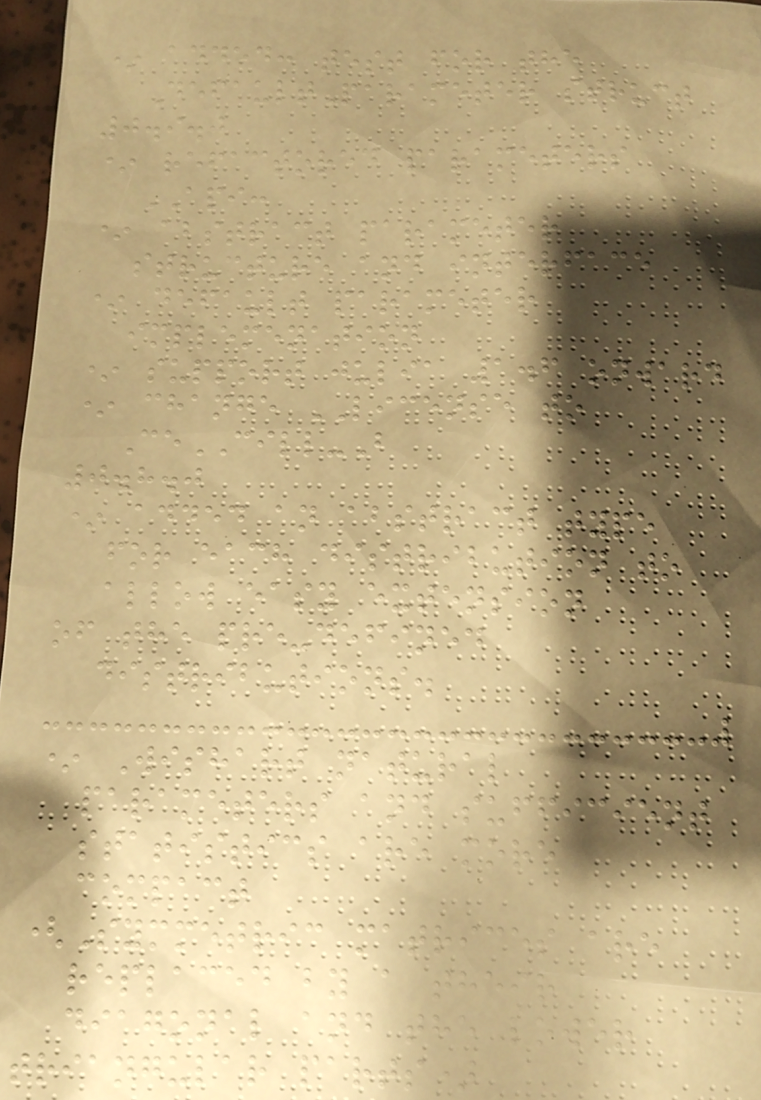* added: test for the
DefaultParameter struct
0.9.0
* refactored parameters
API:
* abstract parameter
structure and interface
* default parameter
implemenation
* support julia 1.6 onward
* change LICENSE to
CeCILL-B
0.8.0
* added an abstract type
for each distribution to
allow easy extension
of the pre-defined
distributions.
* Wishart natural
parameters and sufficient
statistics are more
compact
(Symmetric matrices are
replaced by a their
diagonal and the lower
triangular parts)
